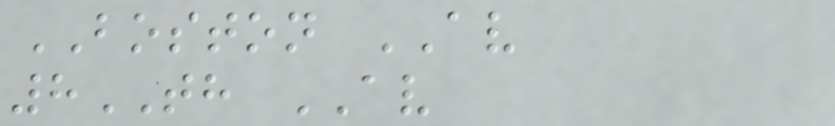BOSTON AV
8TH AV
